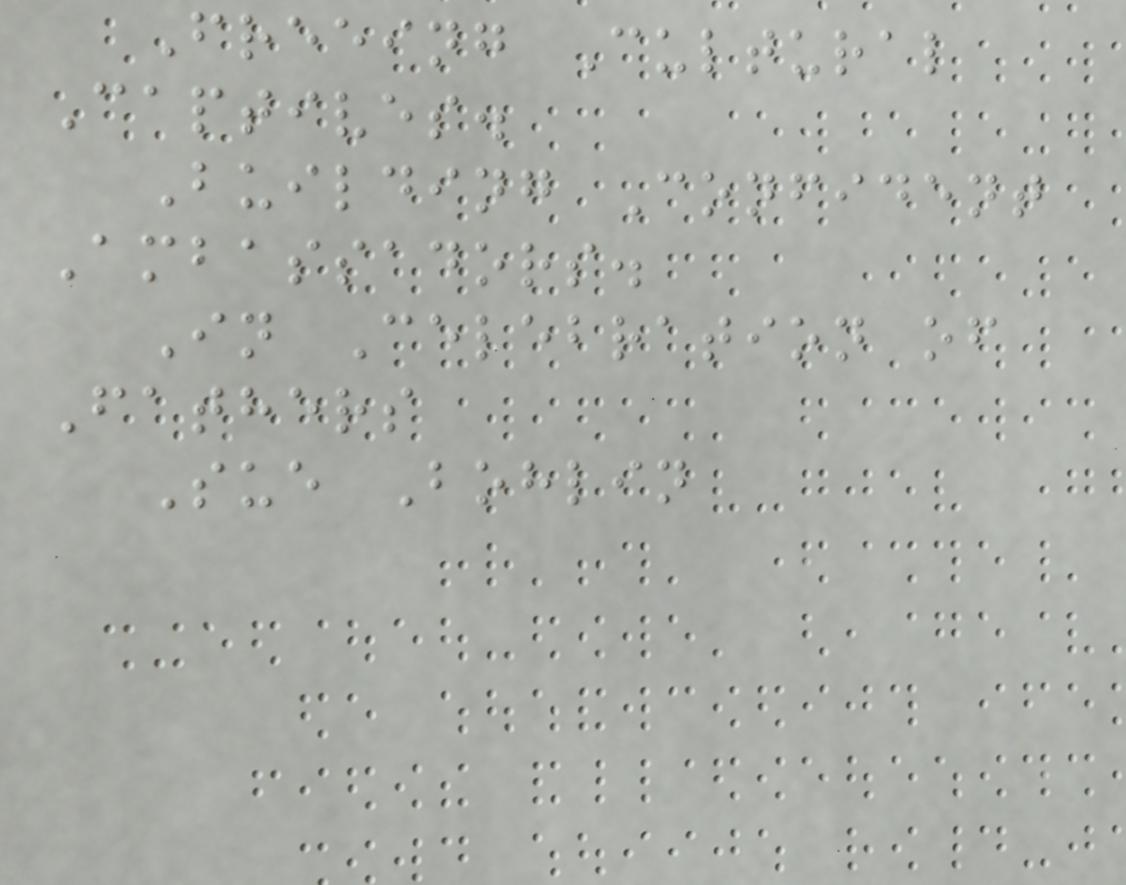Freeing Cultural
Captives.
Building Confident
Ambassadors.
In Celebration of
Fathers
Sue Bohlin
